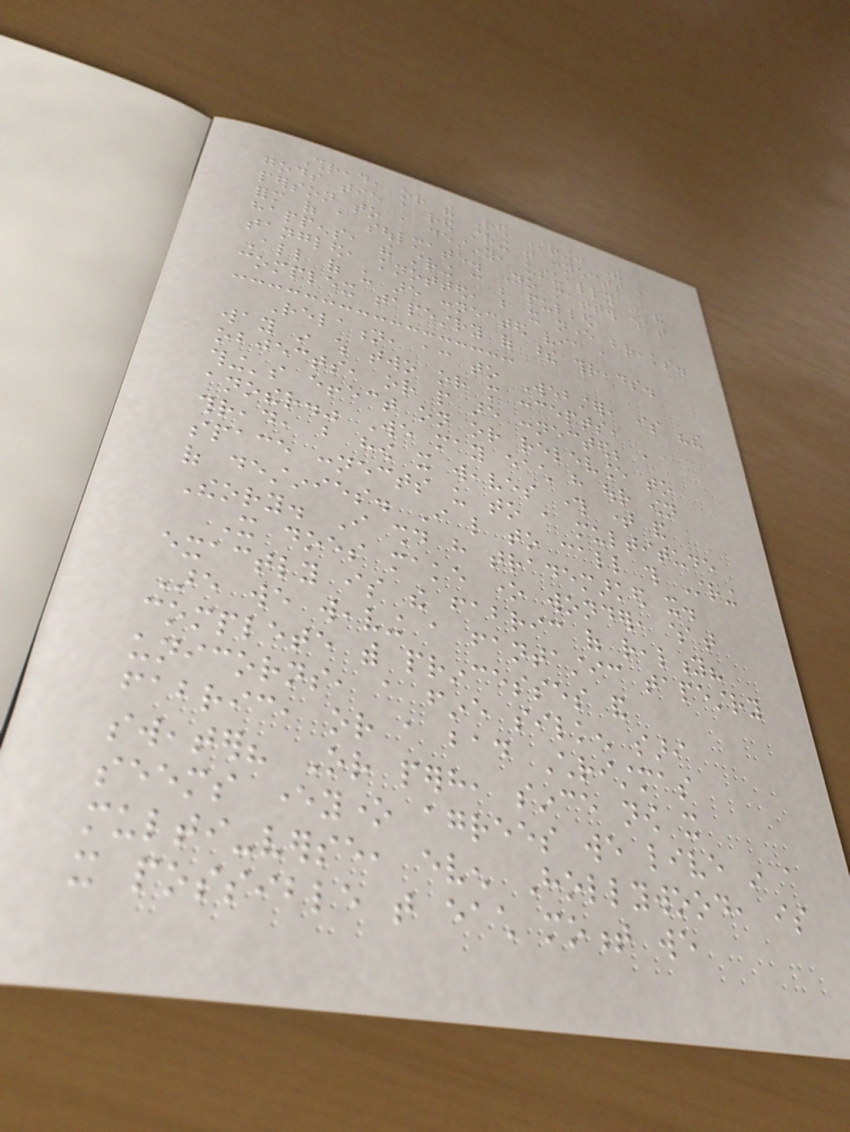Thread, or the Red String. The
gods tie a red string that connects a
person to a destiny, usually in the
form of a soulmate. No matter what
happens, the string can be pulled,
tangled, knotted, but it never breaks.
All of us are connected via a
complex tapestry of these threads.
Relation, according to Webster, is "the
way in which two or more concepts,
objects, or people are connected; a
thing's effect on or relevance to
another." We may each have our own
thread, but how it weaves through time and
space connects us to a multitude
of destinies. I like to call this String
Theory. I should have trademarked it.
It does make one wonder, what
exactly is the fabric of reality?
Are we weaving a fantastic tapestry
complete with princesses and
unicorns, a fine silken sari
fabric, or a bad Christmas
sweater? Or perhaps, since now it
seems everyone agrees we live in a
multi-verse, even Hollywood, is
it possible that each moment we
